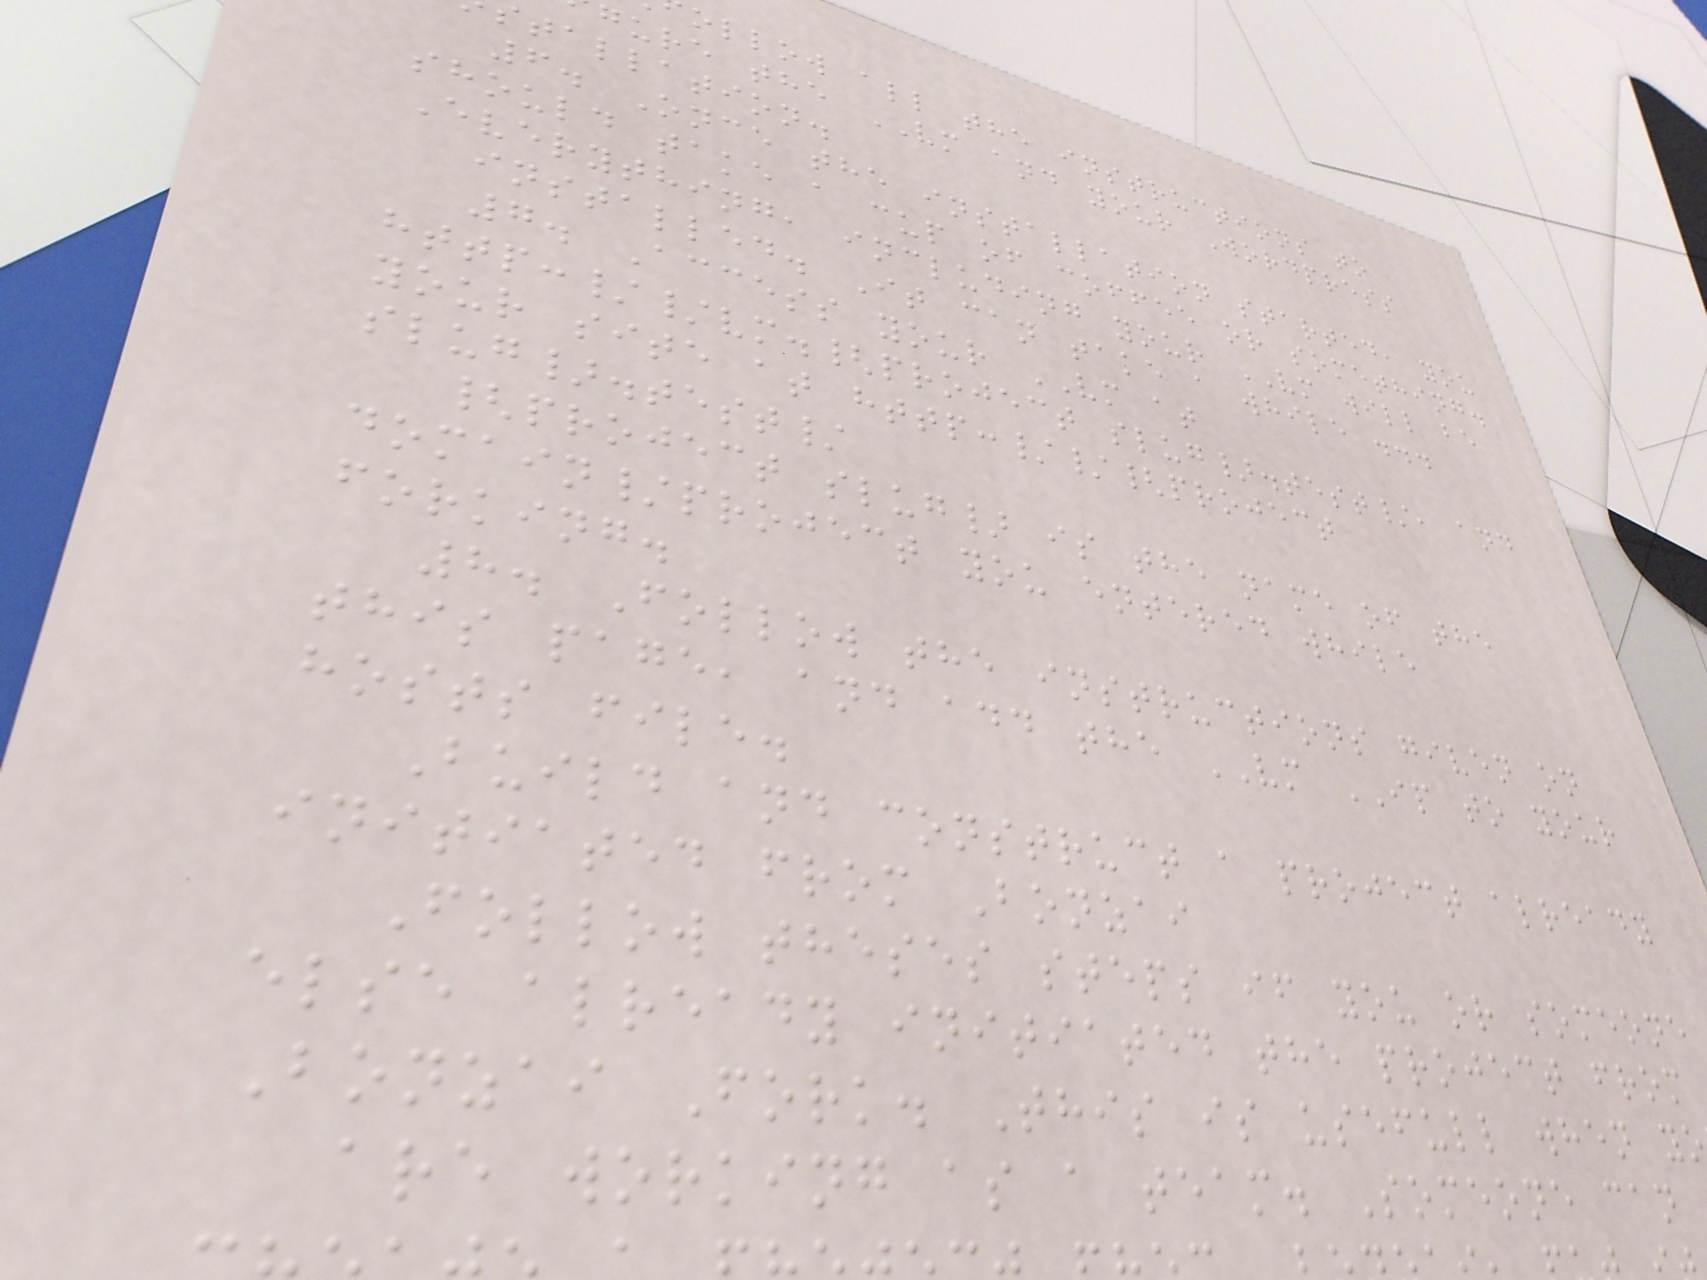ollow all the instructions to
gure the VM and your Wordpress
tallation.
6. Once the installation started, you
should take a cup of coffee or something.
Everything, including your VM will be
installed. It can take a while ...
7. Access your VM at
http://vm.{project slug}.test/, and
your site at http://{project
slug}.test/
{project slug} is the name of the
domain/project you entered while
forking.
8. Follow the instructions given on
this page, and add the VM IP to your
hosts file.
Build and construct a project already
initiated from Bonzai
Follow theses steps if you or someone
else already initiated the project from
Bonzai Fork. This is usefull when y
are working as a team. Someone can
